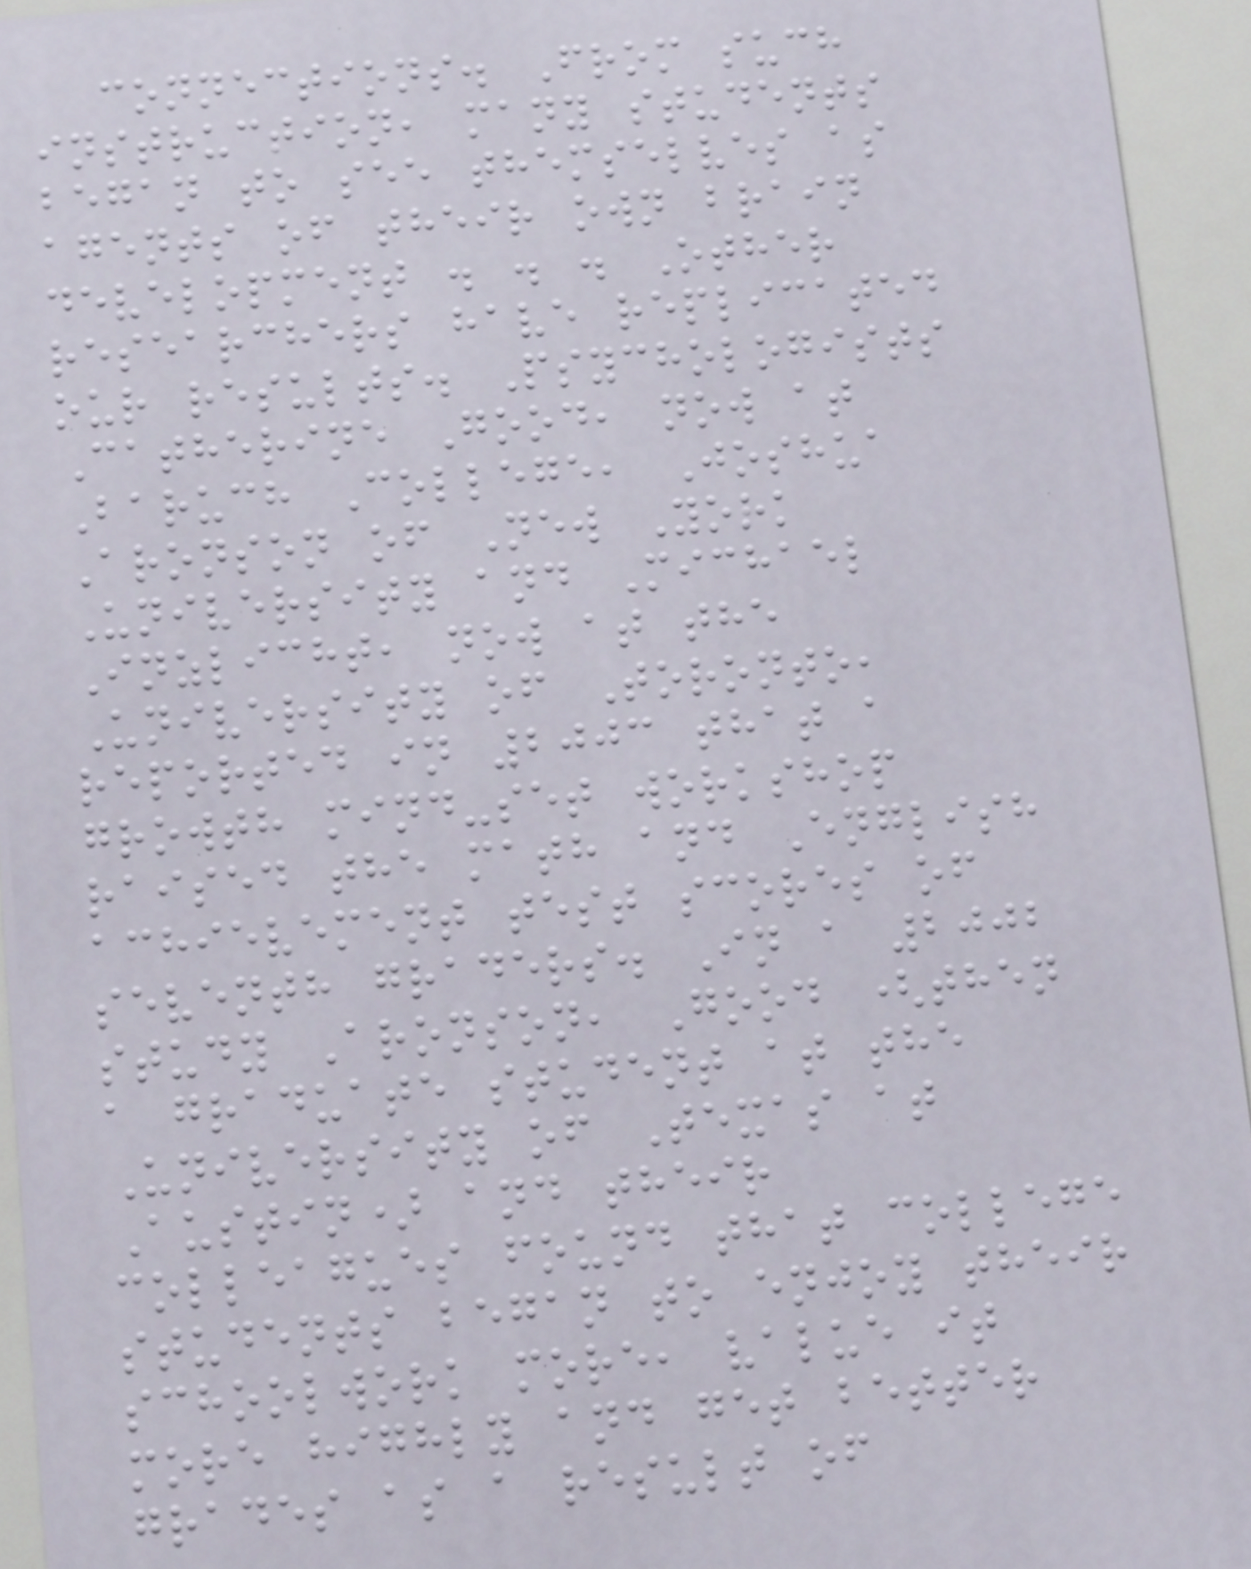connections. From such
instruction, many students
began to see themselves as
agents of their own brain
development . . . Other
researchers have replicated
our results. Psychologists
Catherine Good, now at
Baruch College, Joshua
Aronson of New York
University and Michael
Inzlicht, now at the
University of Toronto,
reported in 2003 that a
growth mind-set workshop
raised the math and English
achievement test scores of
seventh graders. In a 2002
study Aronson, Good (then
a graduate student at the
University of Texas at
Austin) and their
colleagues found that college
students began to enjoy their
schoolwork more, value it
more highly and get better
grades as a result of
